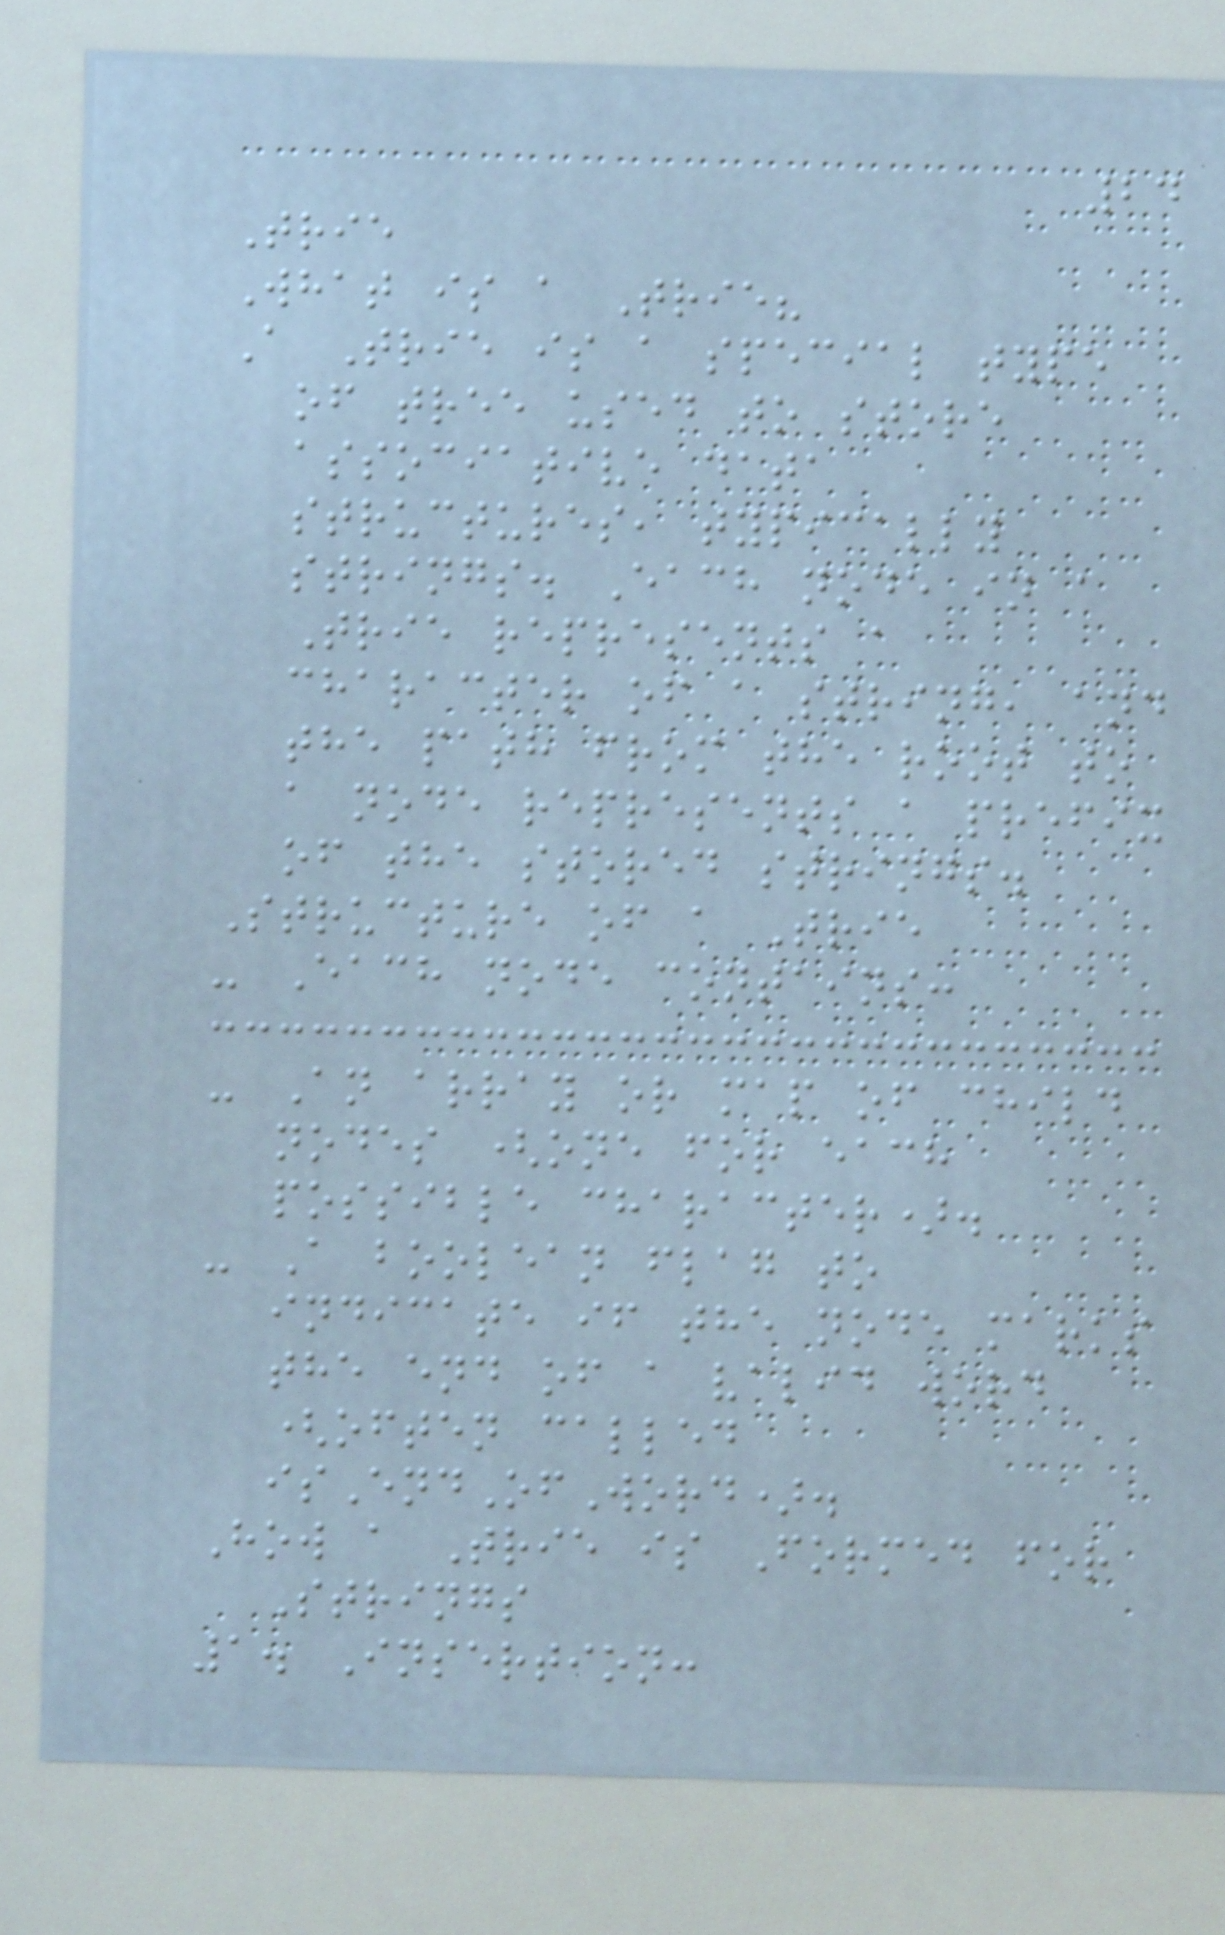24
Trie
What is a Trie?
A Trie is a special type
of tree used to store
associative data
structures, typically
strings. Each node in a
Trie represents a
character of a string, and
the path from the root to
a node represents a prefix
of the stored strings.
Structure of a Trie
- Each node contains:
- An array or map of child
nodes (one for each
possible character).
- A boolean flag to
indicate if the node marks
the end of a valid word
(often called
isEndOfWord).
How a Trie is Formed for
Strings
1. Insertion:
